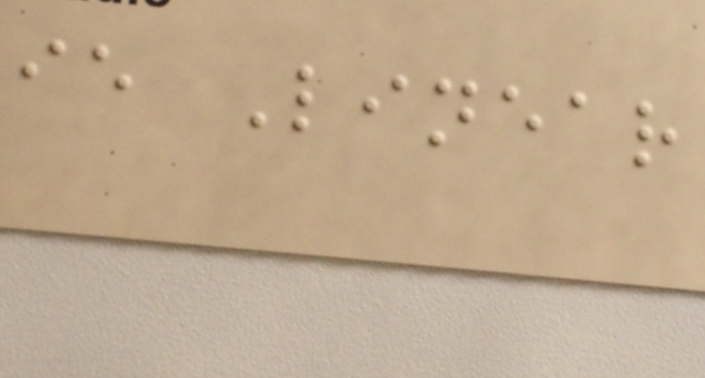ie Linear
